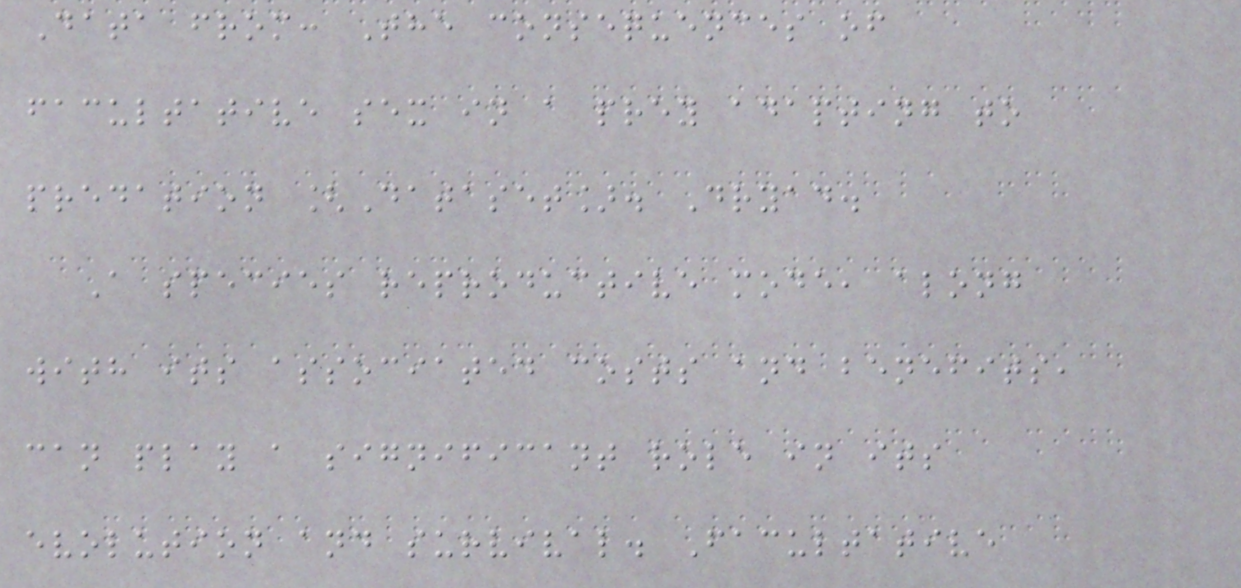Data from: The consequences of
facultative sex in a prey adapting to
predation [Dataset]. Dryad.
A species reproductive mode, along
with its associated costs and benefits,
can play a significant role in its
evolution and survival. Facultative
